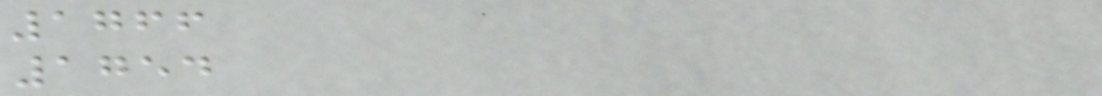1766
1754
